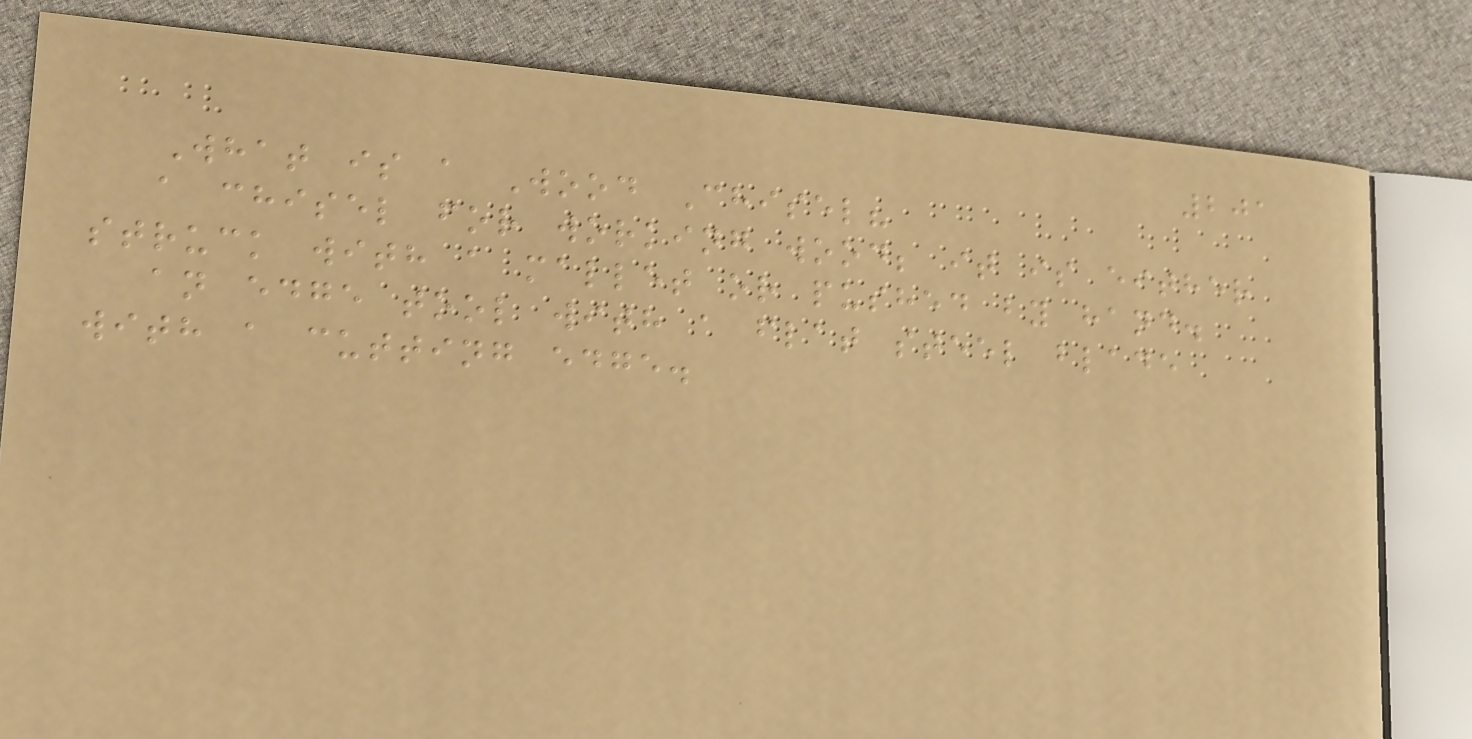201
What is a Wood Chisel?
a chisel for working wood; it is either
struck with a mallet or pushed by hand.
an edge tool with a flat steel blade
with a cutting edge.
